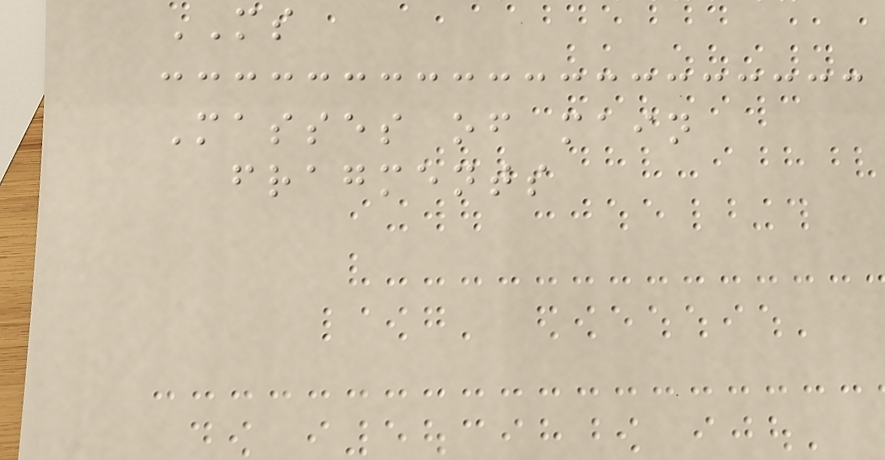MS
Masses of main
fragments
